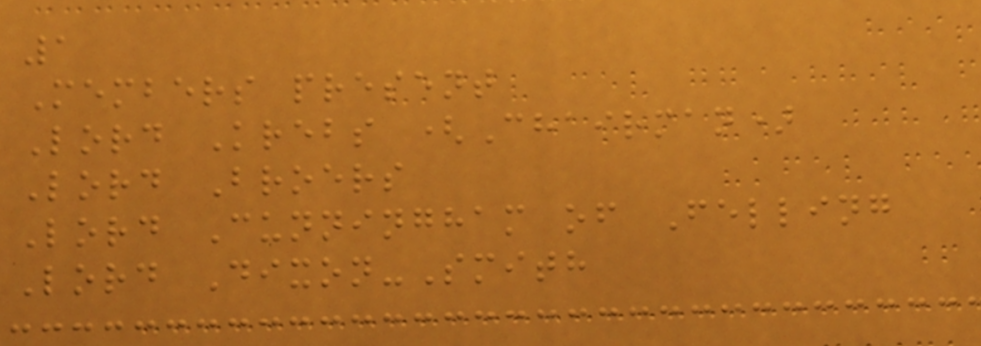1
Members present
Lord Krebs (Chairman)
Lord Broers
Lord Cunningham of Felling
Lord Dixon-Smith
